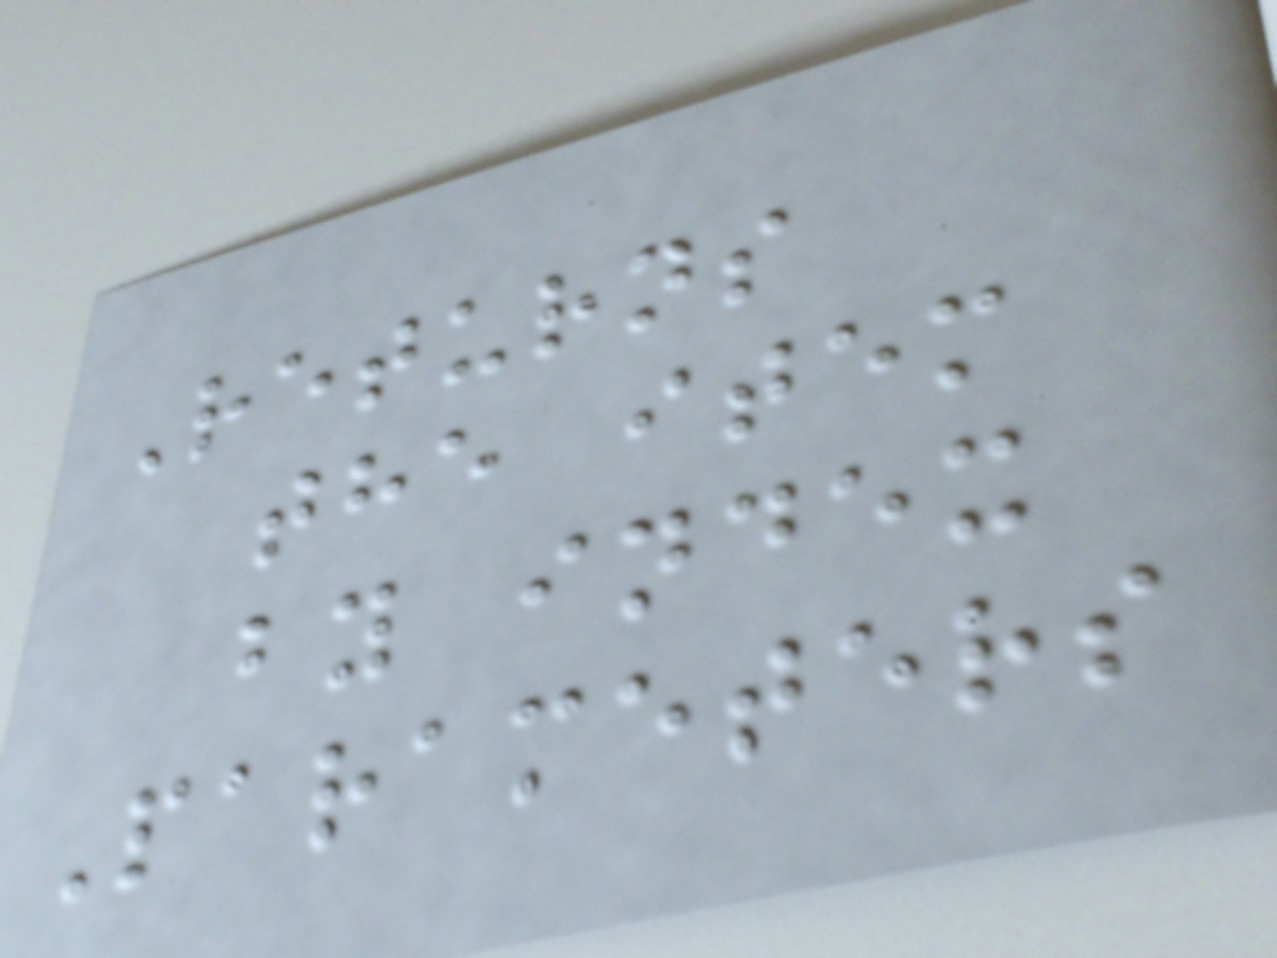Returns
the item
by index
Parameters
